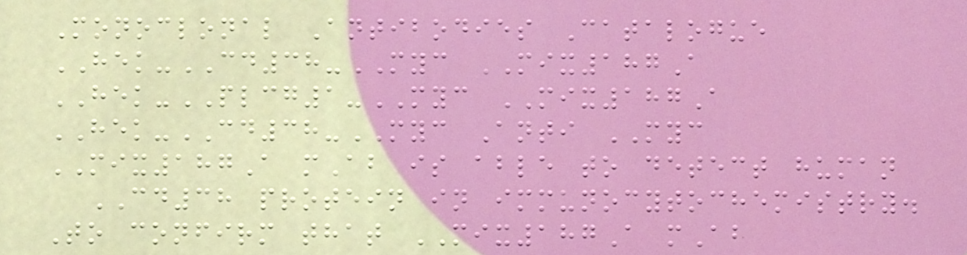Monoclonal Antibodies Catalogue
HEK-CD38-MYC MIX187A
HEK-PLCG1-MYC MIX187A
HEK-CD38-MYC Anti MYC
MIX187A mAb is able to detect human
CD38 protein in immunocytochemistry.
To confirm that MIX187A mAb
